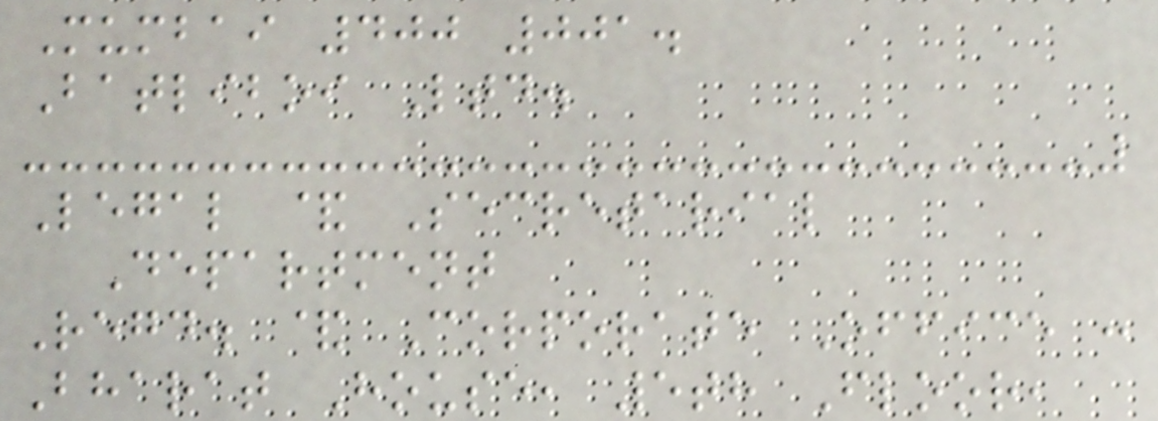Mumbai 400 001.
Batliboi Ltd.
Legal & Secretarial
Department
Regd. & Corporate Office :
Bharat House, 5th Floor,
